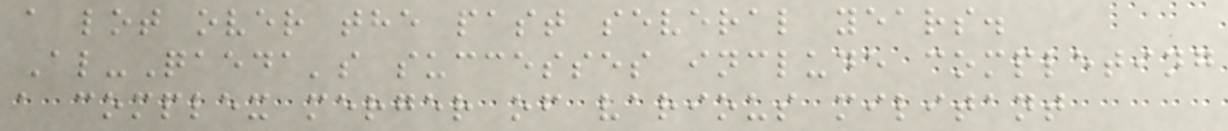a lot over the past several years.
Al-Qaeda's successes include completing
a complex merger of various militant
